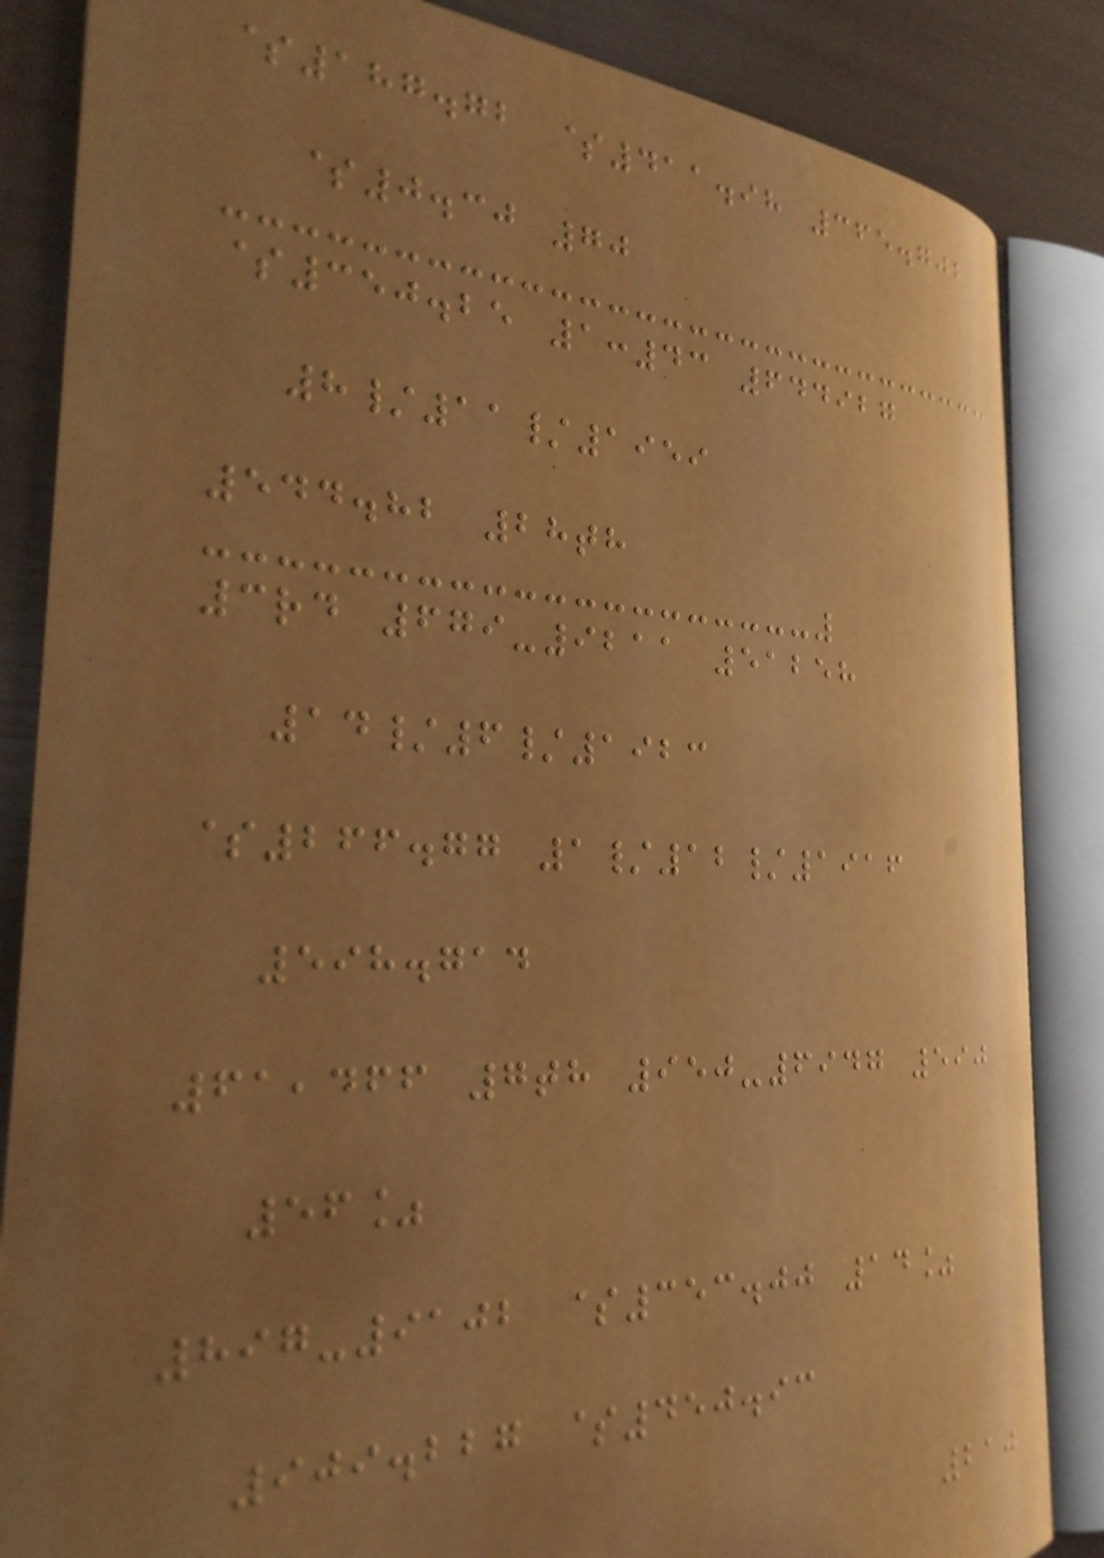$187.72 $411.98 365.702
$0.30 70
$350.25 1:43 644927
8/11/1959
544.82 28th
3rd 679-9211 51258
14/6/1923
$266.77 1/12/1916
598.714
61,466 7th 950-6947 590
56%
897-9102 $353.00 14%
909.227 $450.93
210
